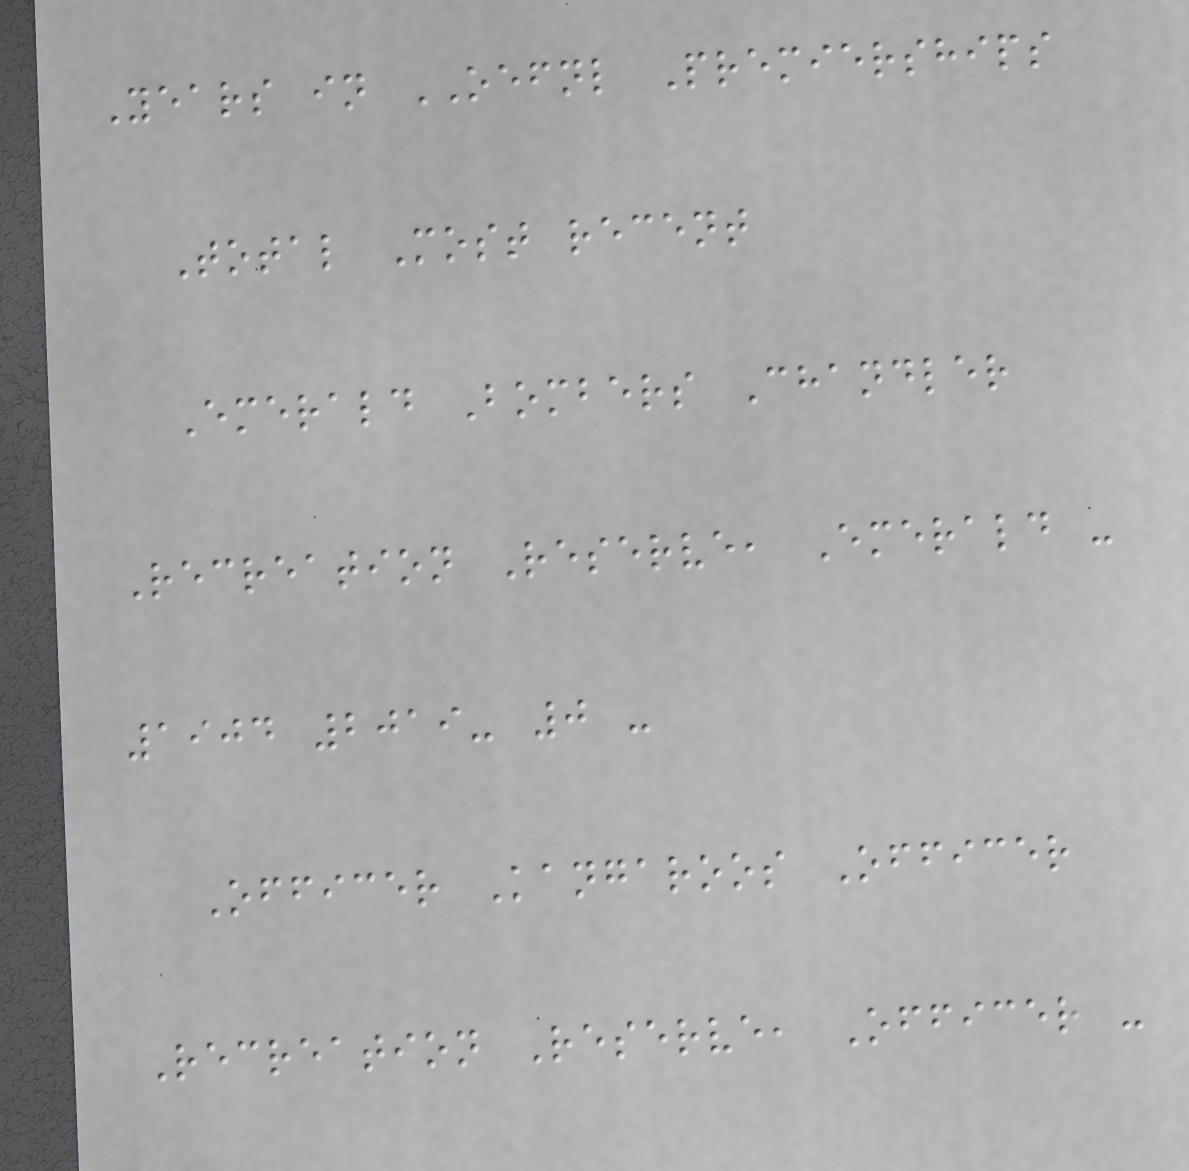Years in OEFNL Premierships
Total Most recent
Emerald Bombers Chandler
Recreation Reserve, Emerald -
1904 2019- 0 -
Officer Kangaroos Officer
Recreation Reserve, Officer -
